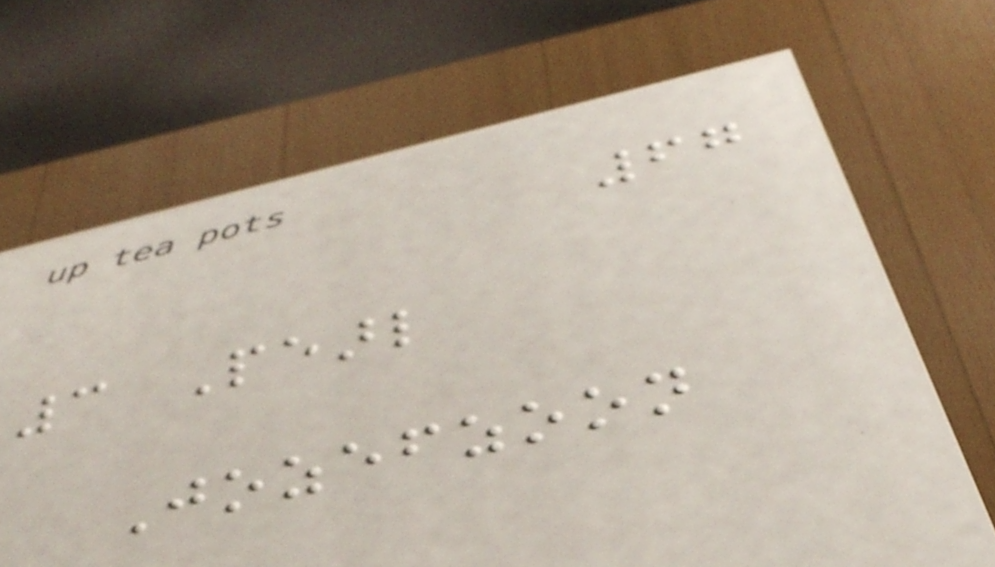67
3 Pearl
Jozefzoon
